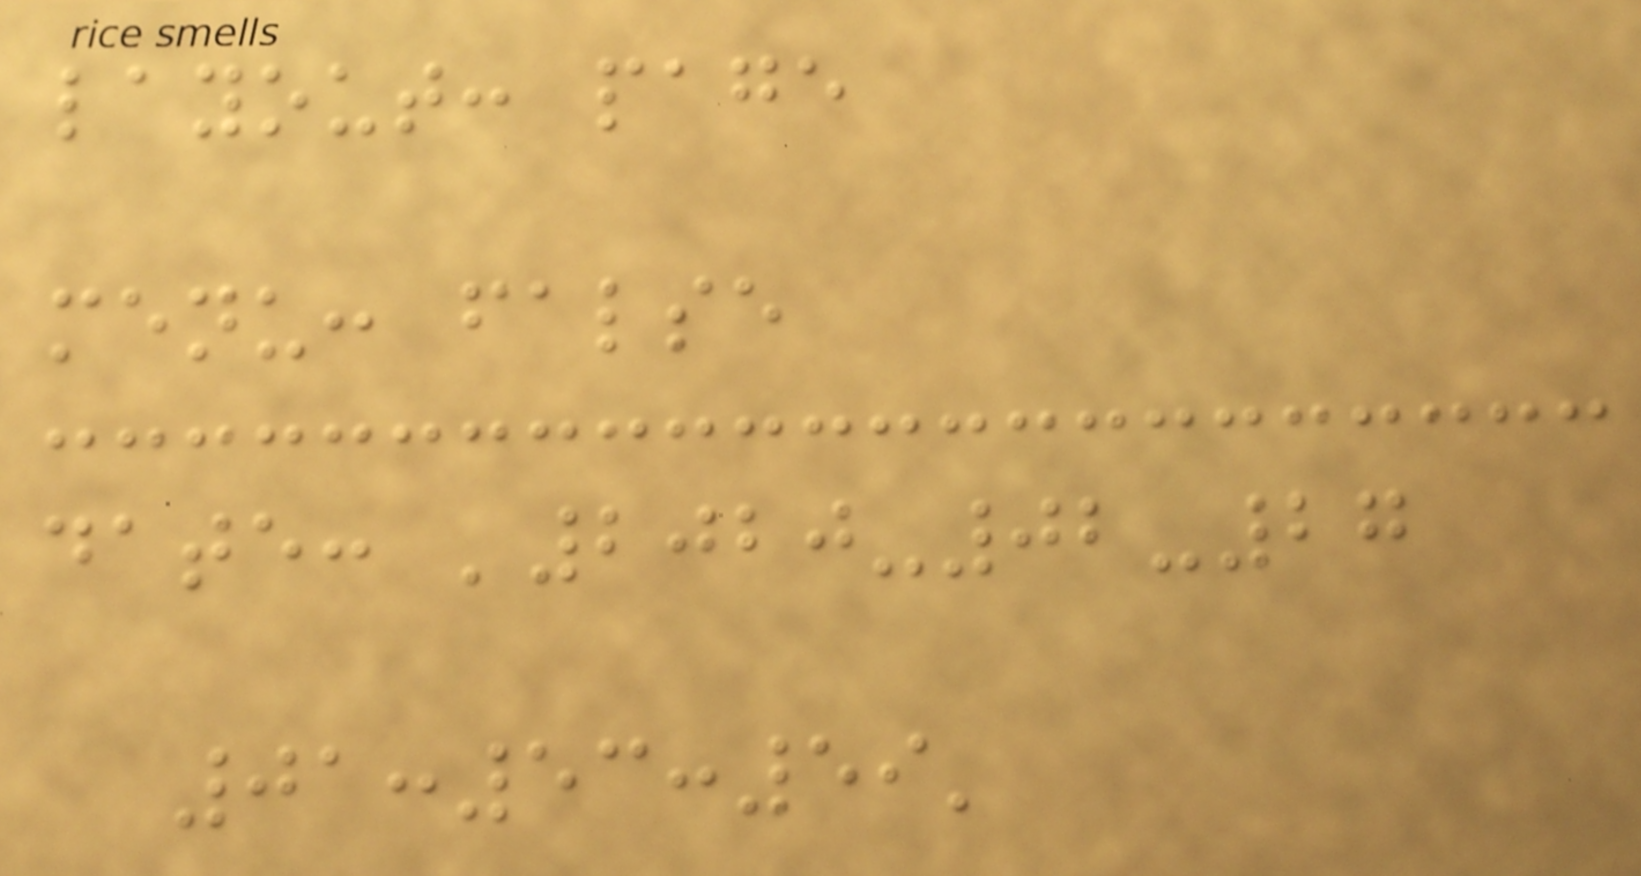layout: page
menu: false
date: '2020-02-27
01:53:59'
